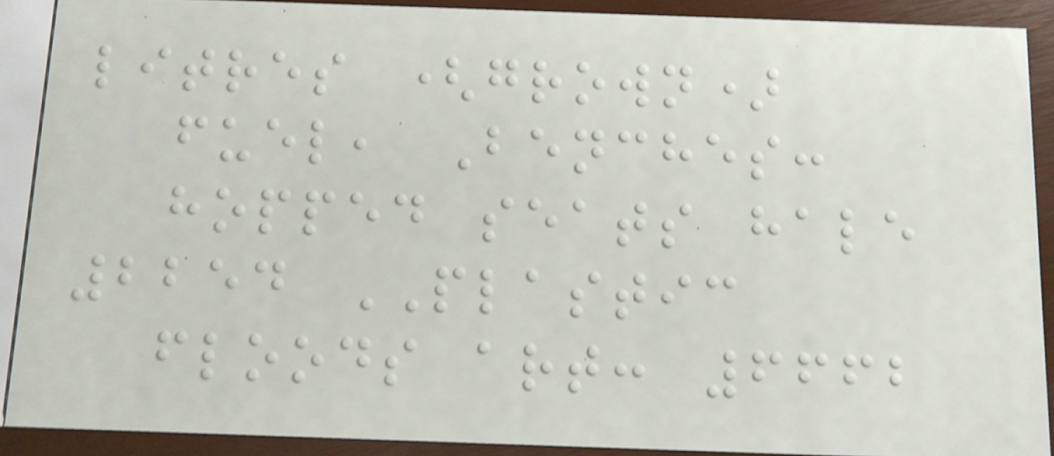litres (grown)
fuel, Benches:
hopped seats hale
2254 PLASTIC
floods art: 6662
